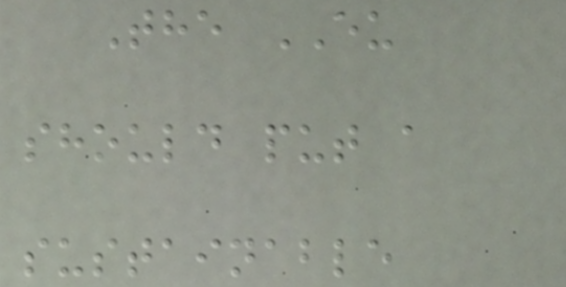The EU
should put a
sustainable
